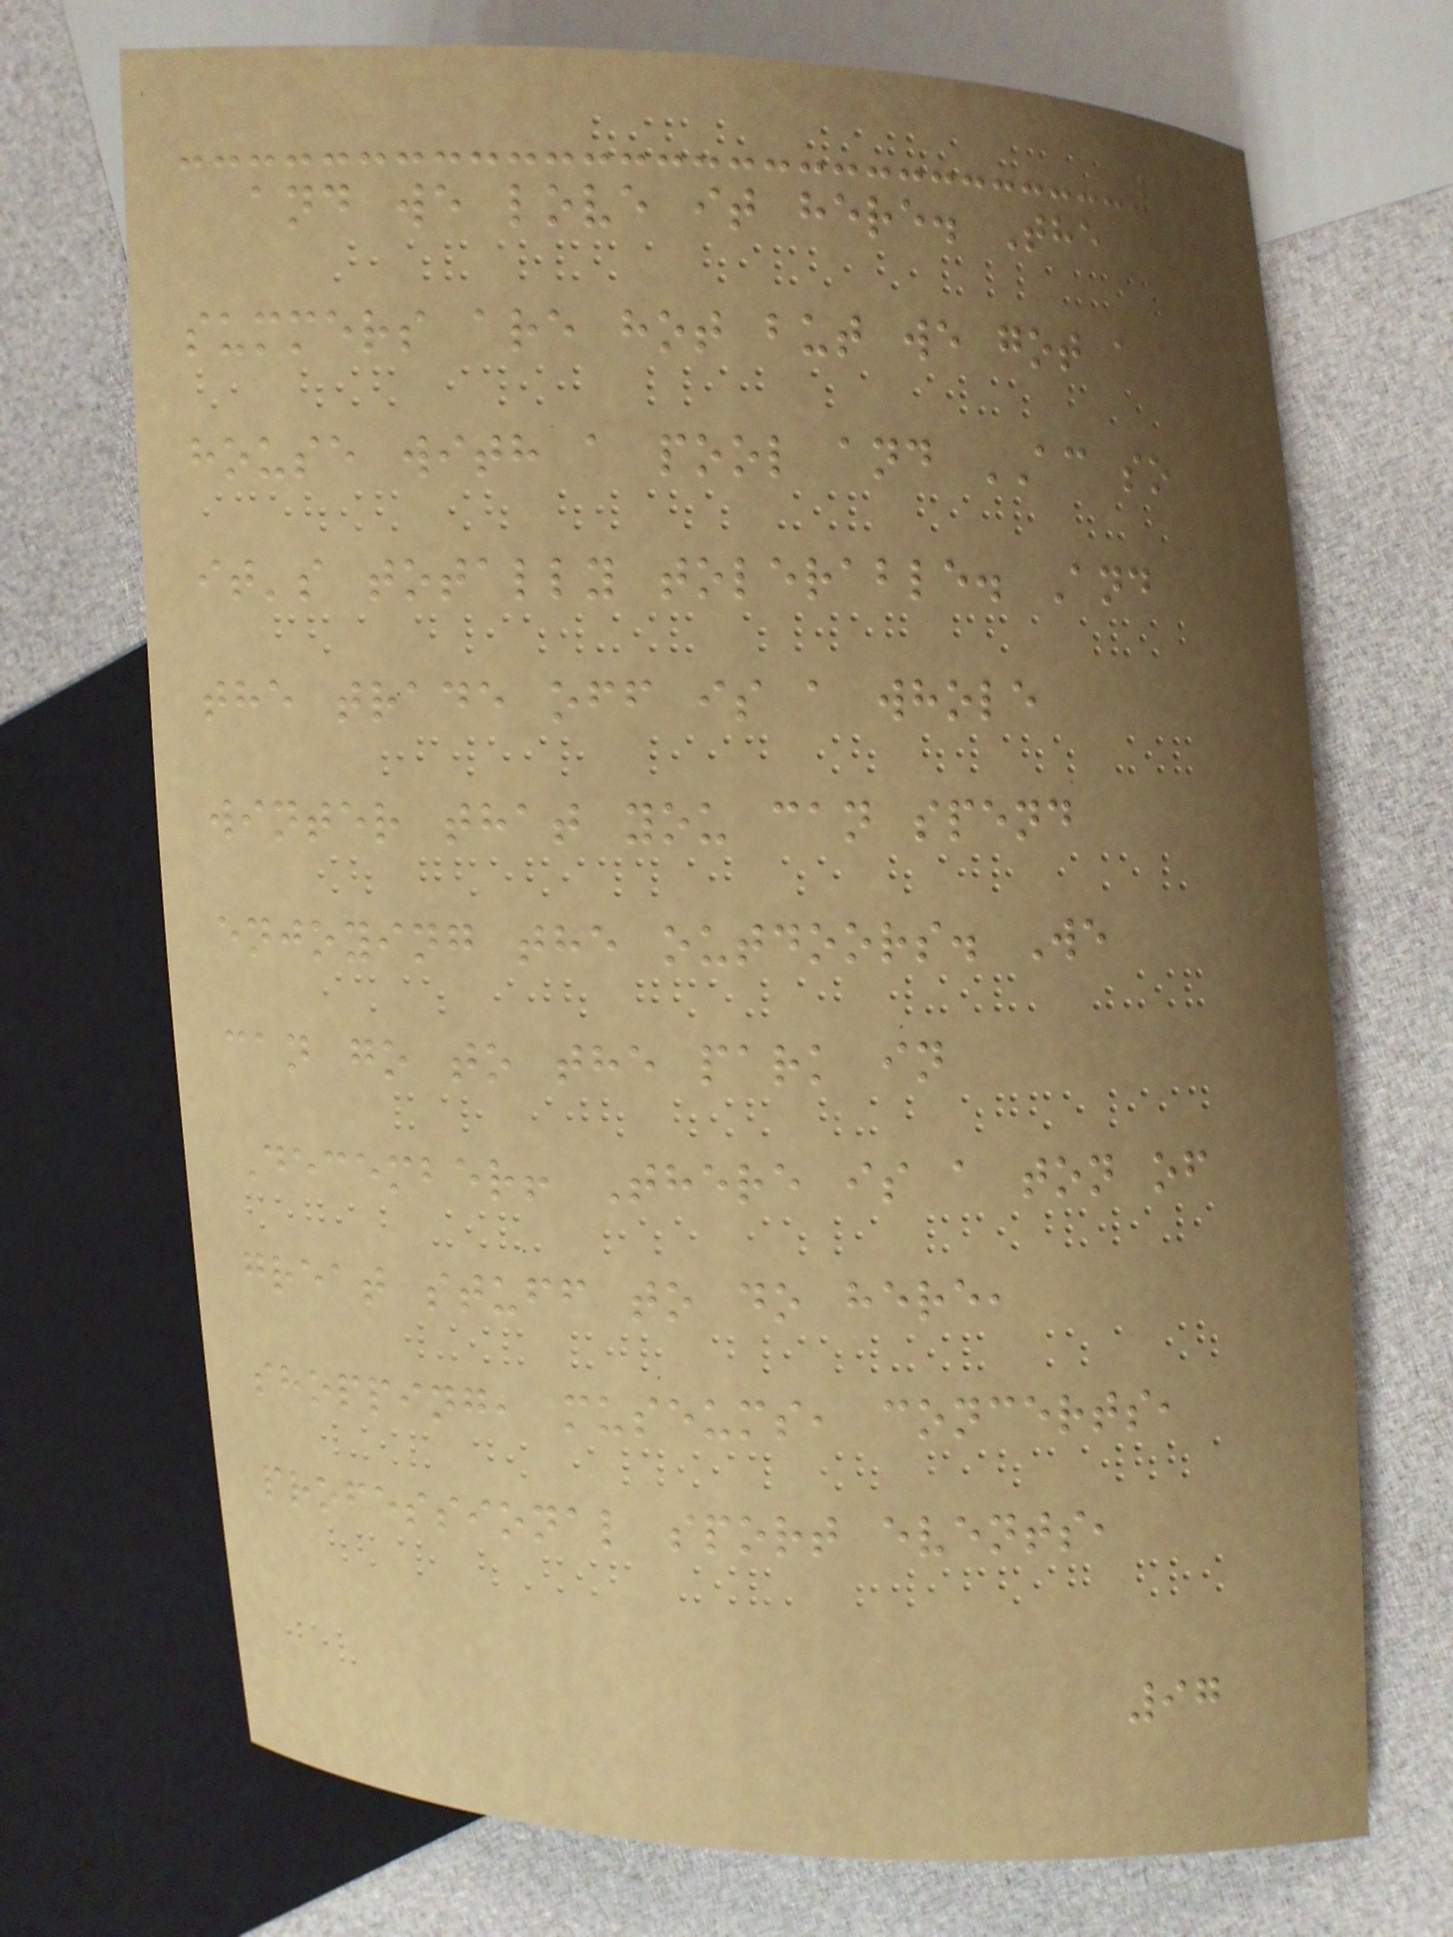and we love it here. The
summers are hot but we got a
house with a pool and AC so
it's totally tolerable. And
the trade off is a whole
winter that you can spend
enjoying the outdoors. We
can go to the park in
December! There is a ton of
great stuff to do here,
shopping, museums, concerts,
professional sport events,
97
